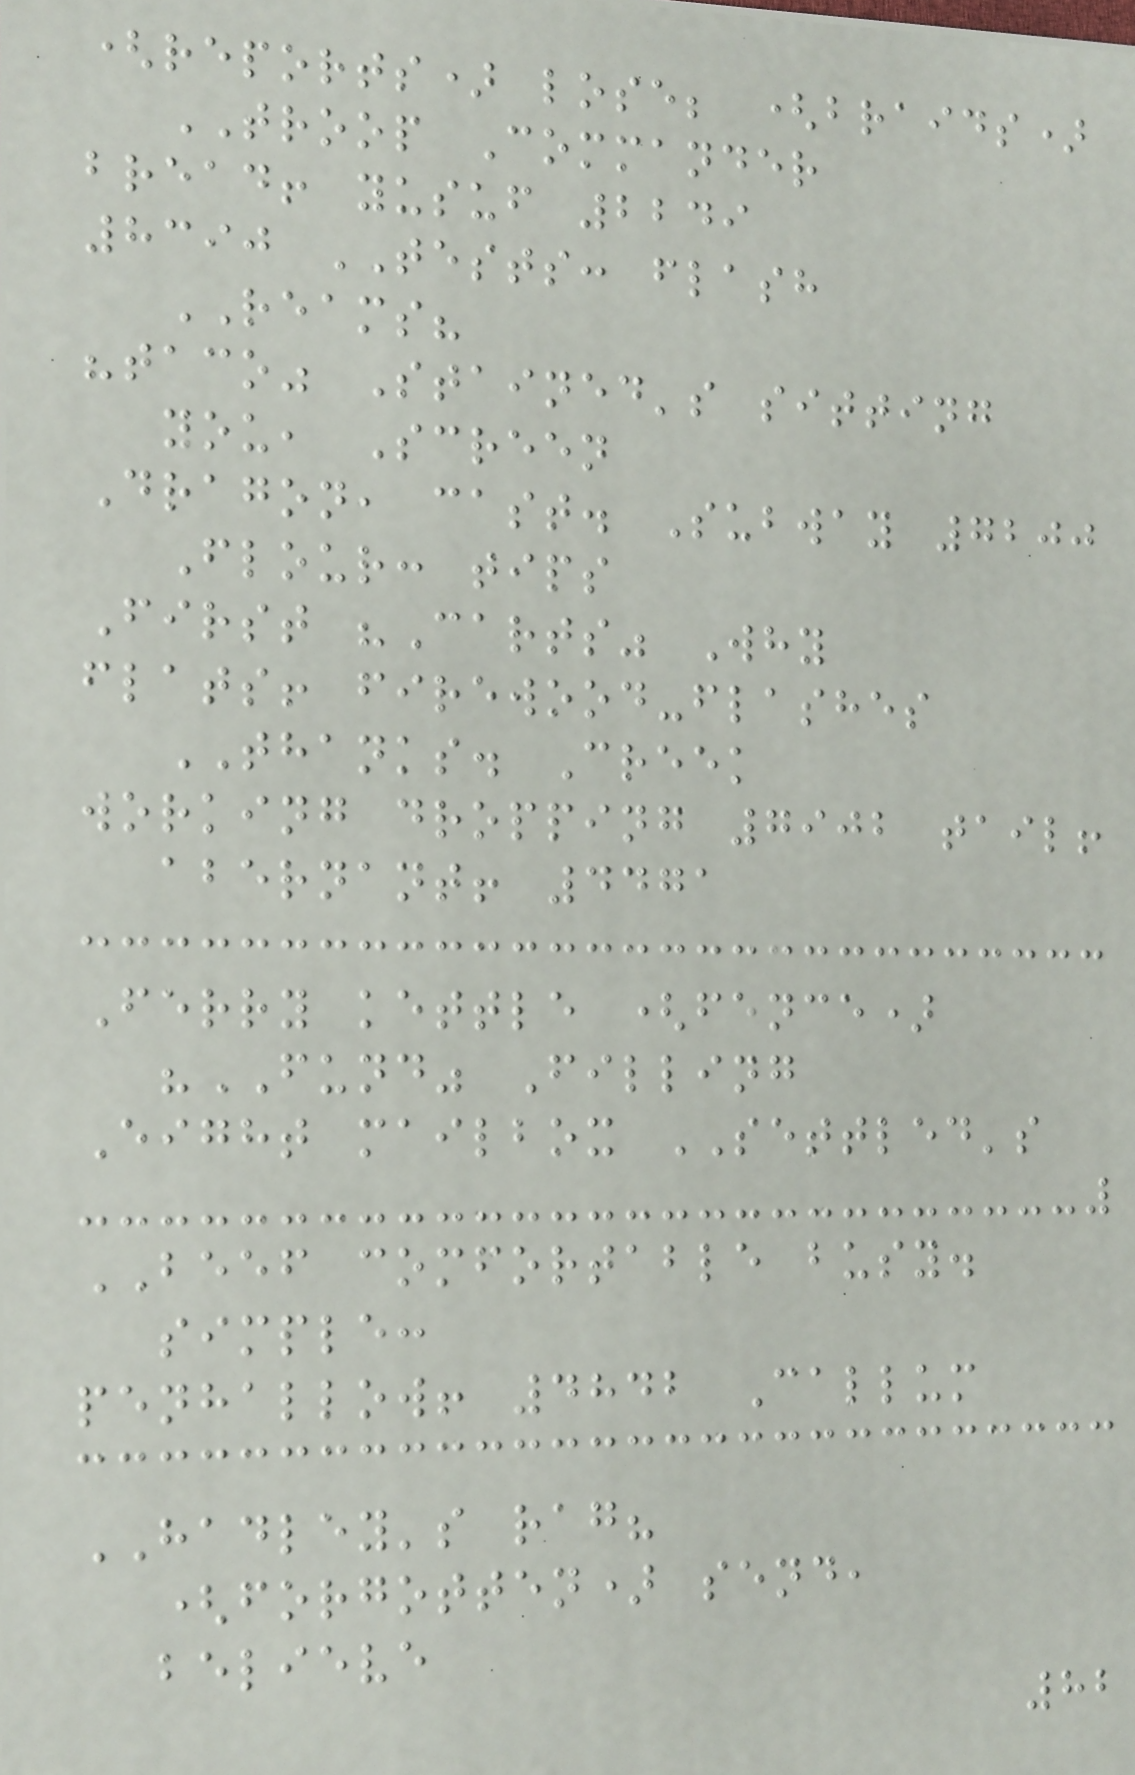(reports) lose; (braids)
TROOP Commander
bread! yusuf 2249
8390 TESTS: flash
REAMS?
"taco" Stained's sitting
you, Screen
Dragon, cast. Subway 7200
Flour: tips
First "Carts" Why
flats! firewood-flashes
THANKS. Creek
working dropping 7902 tail!
abernant! 4471
Ferry kettle (fence)
"FUND" Filling
Eight mailbox SETTLED's
BEEF comfortable busy.
simple:
penhallow! 4842 Callum
HADLEY's rag?
(forgotten) send,
believe
82
